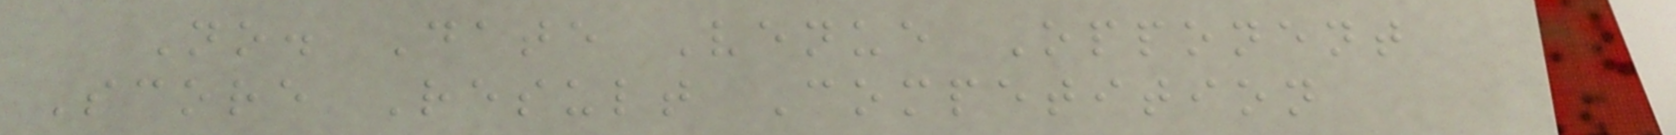No. Date Venue Opponent
Score Result Competition
